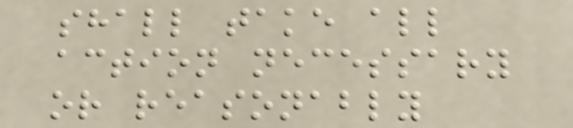shall take all
action necessary
or reasonably
